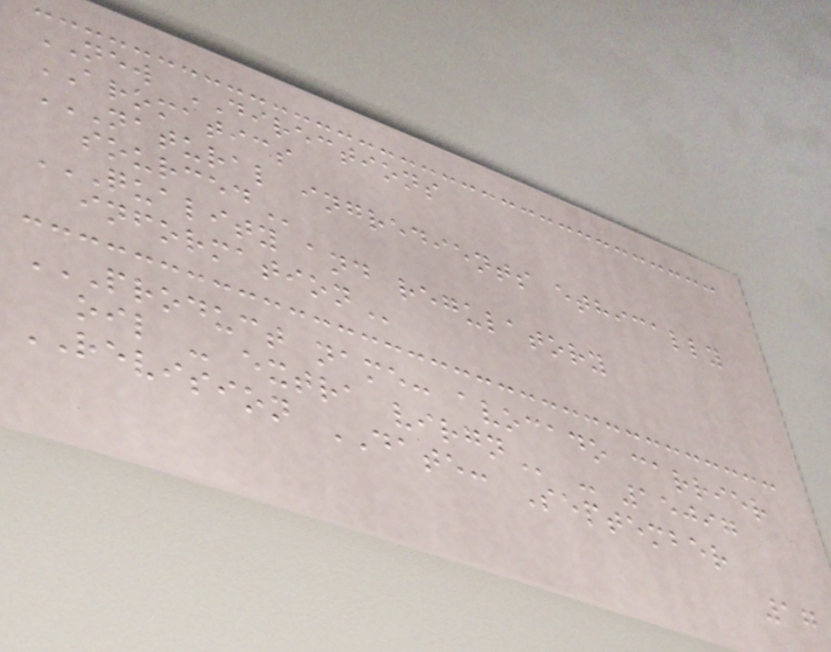NEW DIRECTIONS
AROMATICS
NATURAL INGREDIENTS ETHICALLY
SOURCED
QUALITY AND REGULATORY
INFORMATION
PRODUCT NAME: AVOCADO CARRIER
OIL - EXTRA VIRGN - 15097
REVISION DATE: September
17
